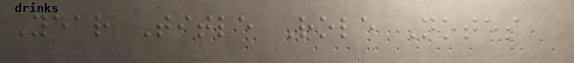Year Title Role Notes
